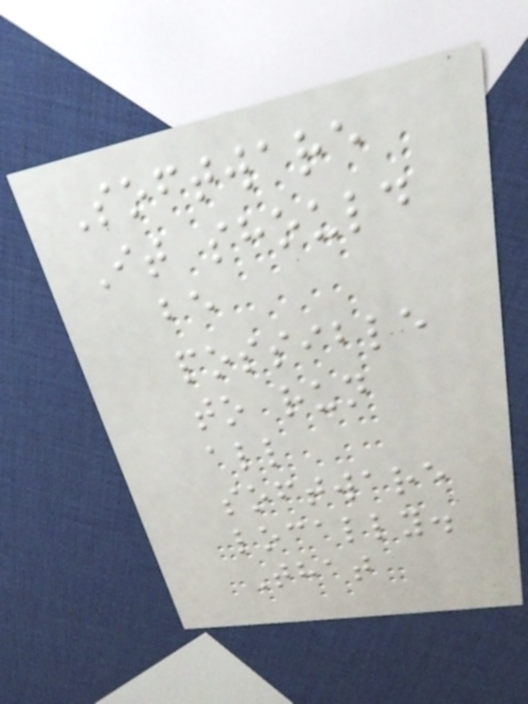Software
It should
be
possible
to run
all
software
locally.
That
